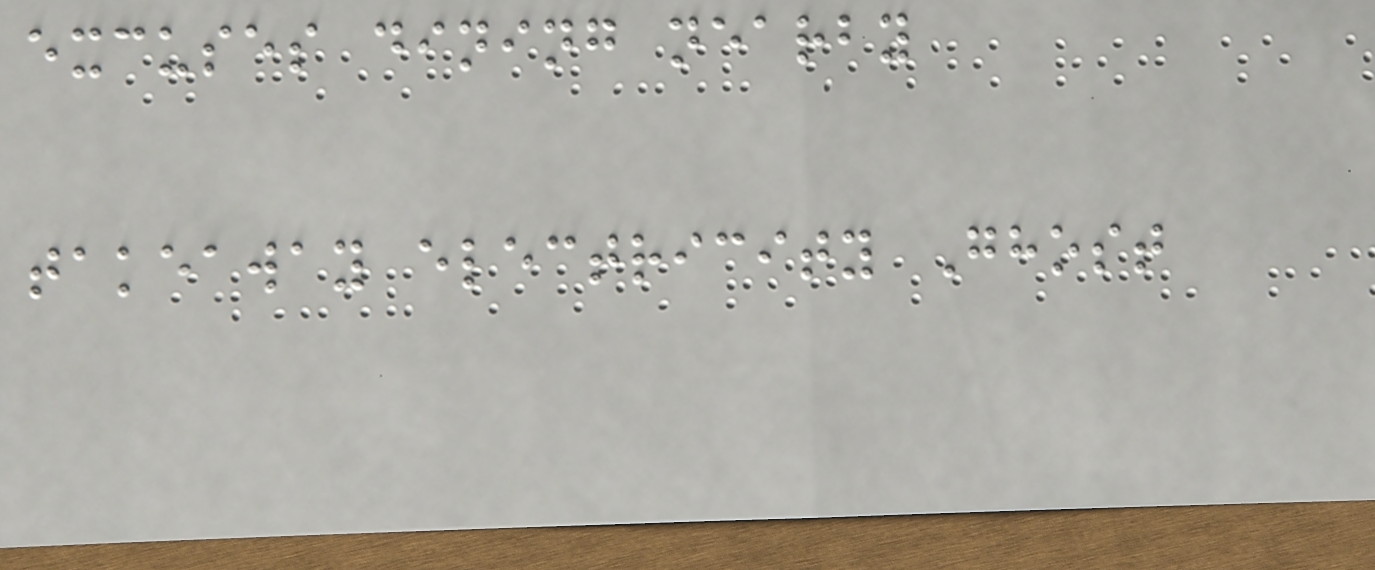excuses dining nearby
takeaway electricity Ghost
